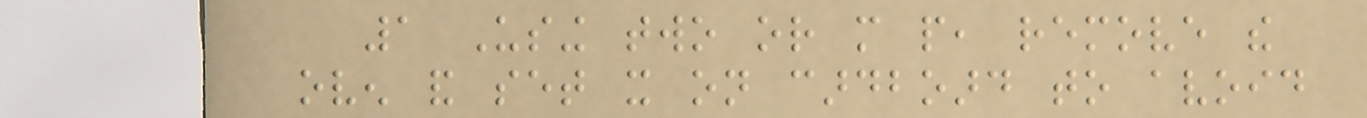1 Using two or more people, remove the
oven and set it on cardboard to avoid
